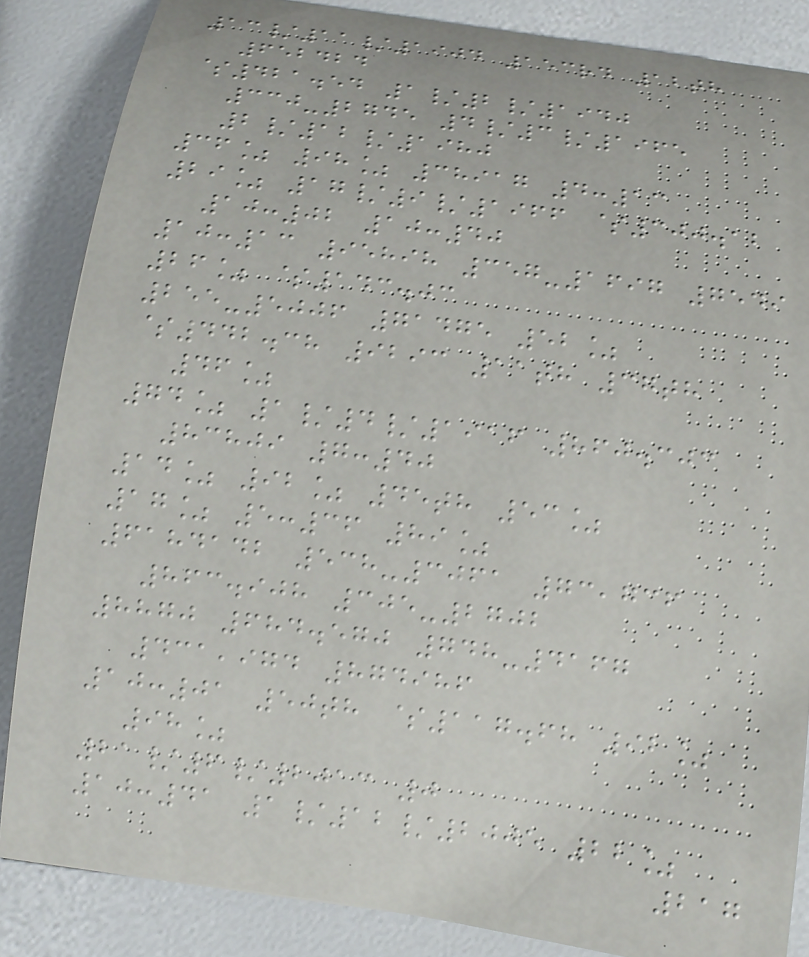13/11/1904 153rd 12th
652424
$421.54 1/2/1940
330-2745 4/3/1965
2/12/1980
36% 98% 38917 4:13
29% 17/9/1966 $300.12
10:02 10:40
10:13 95898 357-1697 7549
26% $143.03
255-5006 71475 52%
$442.38 9293 11th 37th
46%
74% 1/4/1916 860.303
83809 7:40
14% 92% 45th 53%
17% 5:36 89%
6184142 538-3061 73,736
863.908 305-2702
8870 684.570 748-4167
431,974 874986
10:01 50th $117.68 92%
98%
21/6/2013 0
10:41 1/12/2005 22%
217
